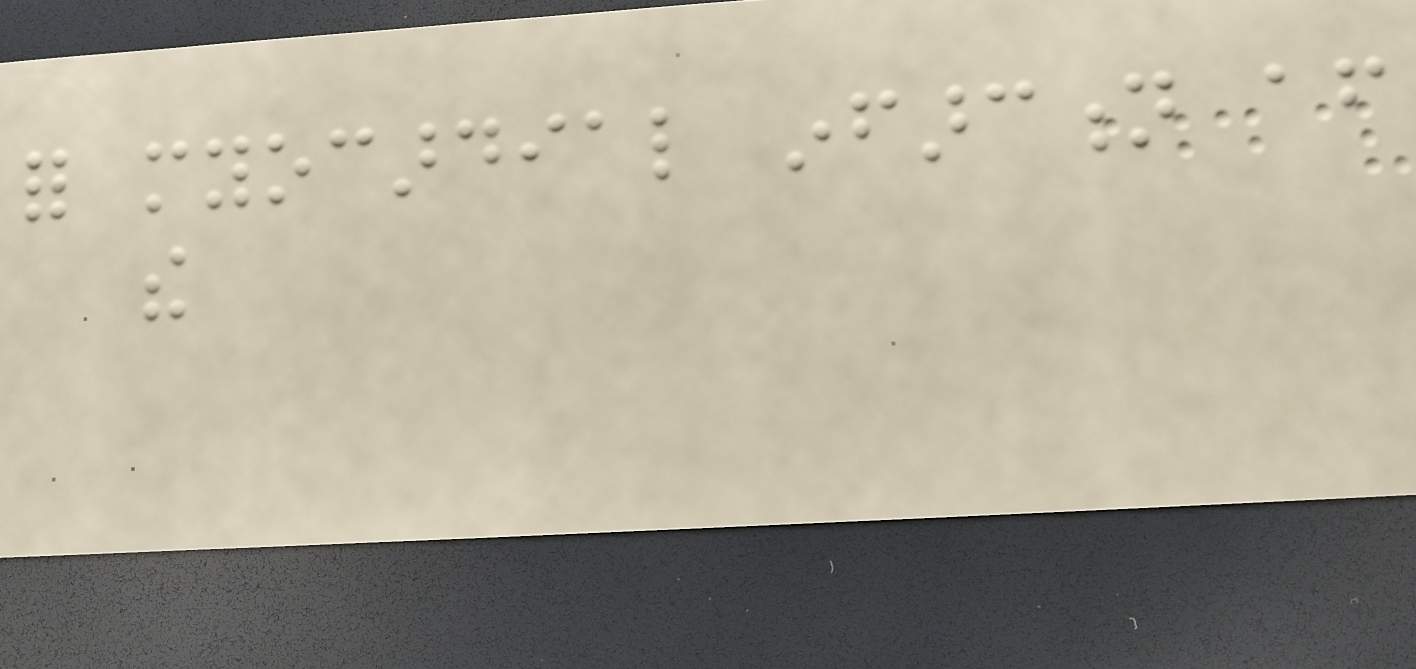for myocardial infarction after
the
